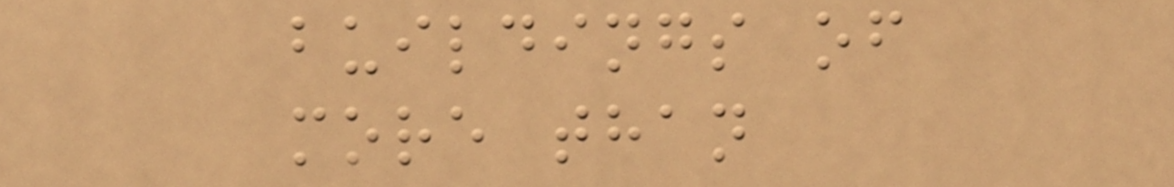buildings of
more than
